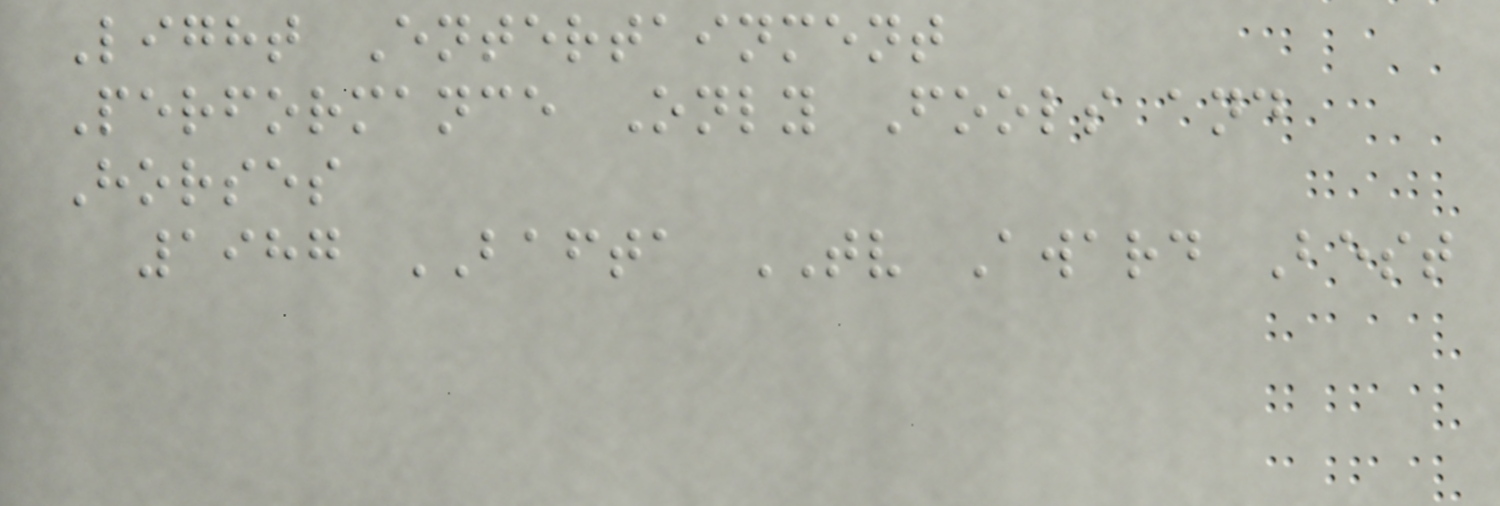Light Entertainment
Performance Only Fools and
Horses
1987 BAFTA TV Award Best
